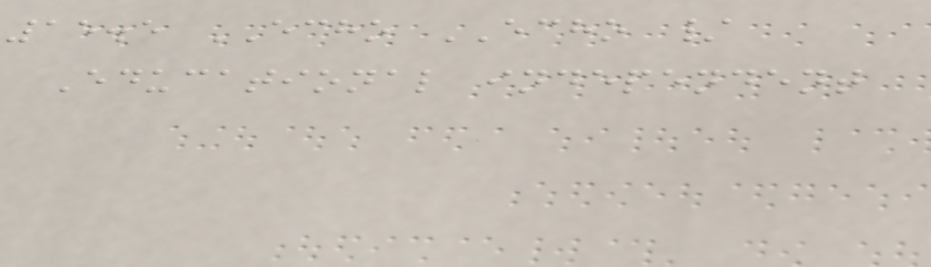15.5 ECHO ECHO /
Educational independent
